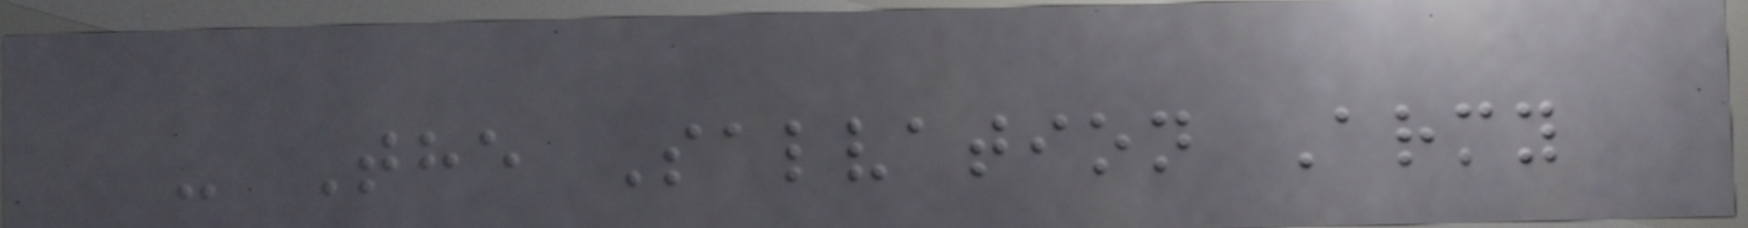- The Salvation Army
